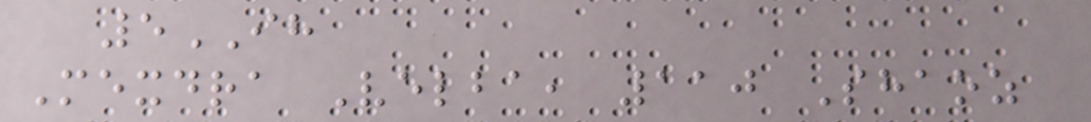5IH
Mexdra Velba, 110 Shaoz
